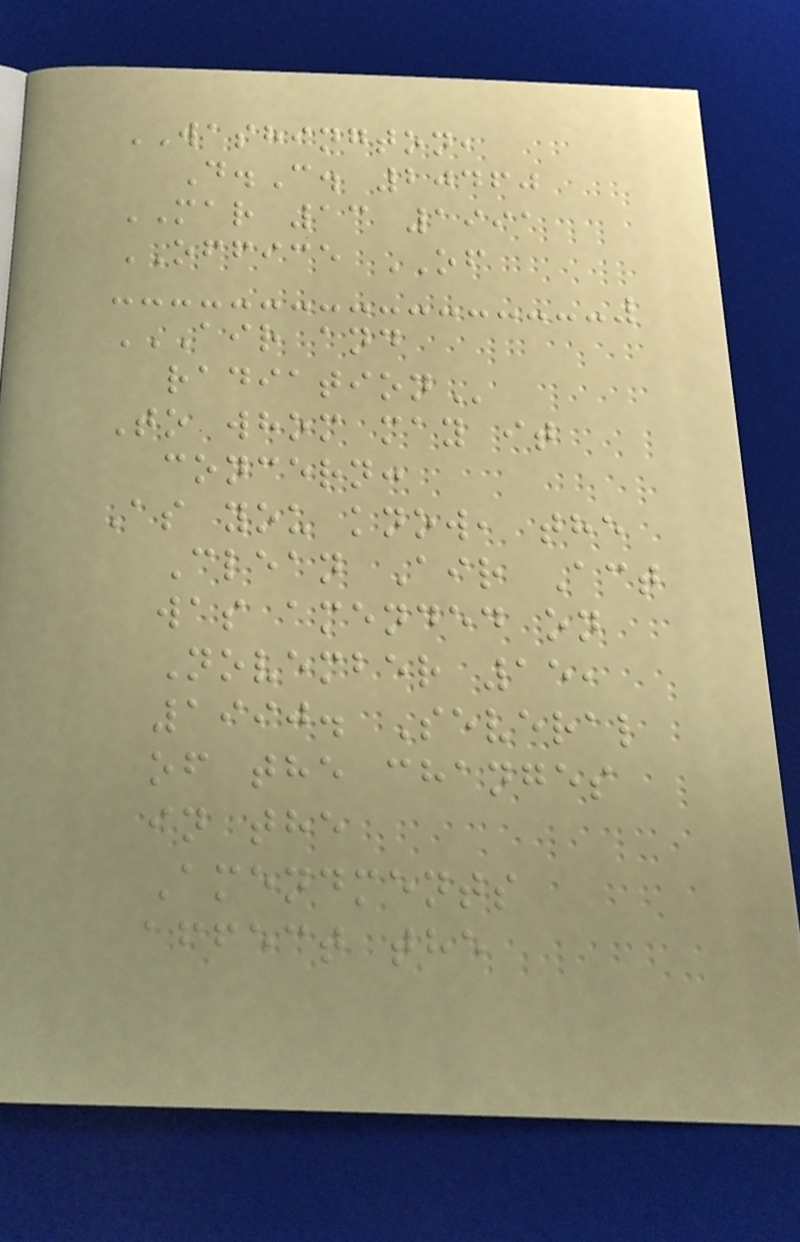WASHINGTON,
D.C. 20460
MAR 13 1991
OFFICE OF
AIR AND
RADIATION
To whom may it
concern:
As you know, the
Clean Air Act
was amended on
November 15,
1990. Several
of the changes
in the
Amendments
affect the
